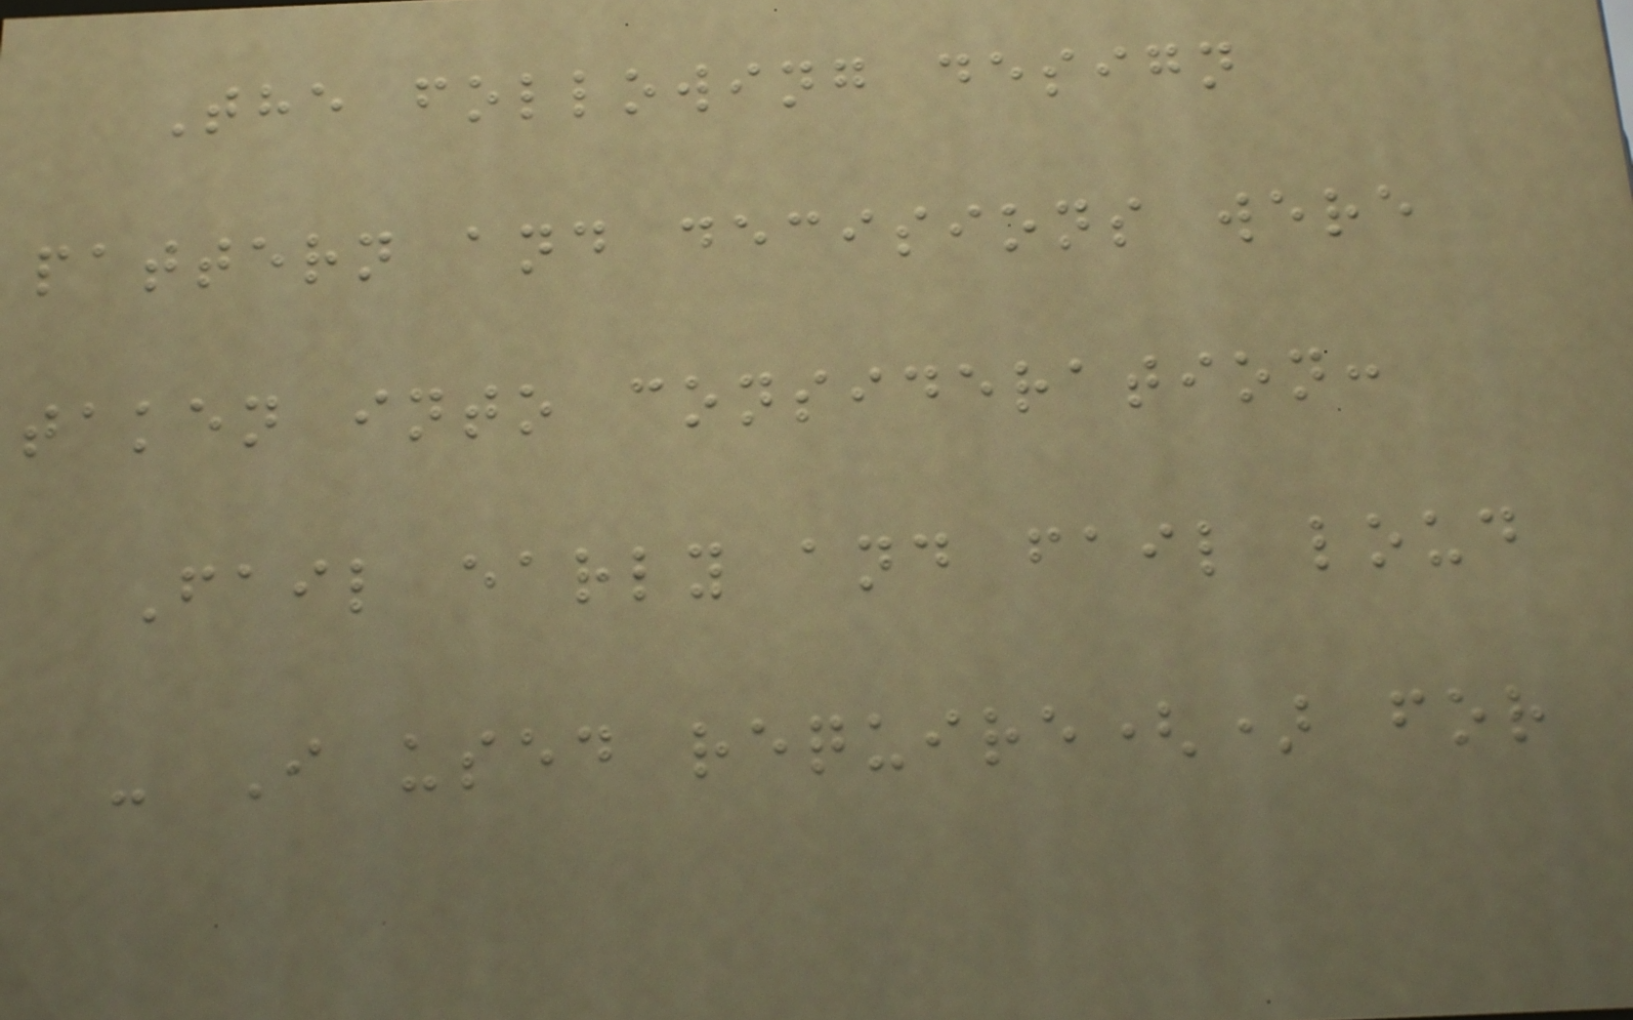The following design
pattern and decisions were
taken into consideration:
Fail early and fail loud
- I used require() for
